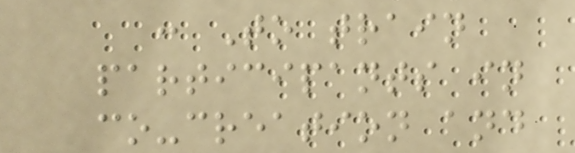: To train
participants in
co-creation and
